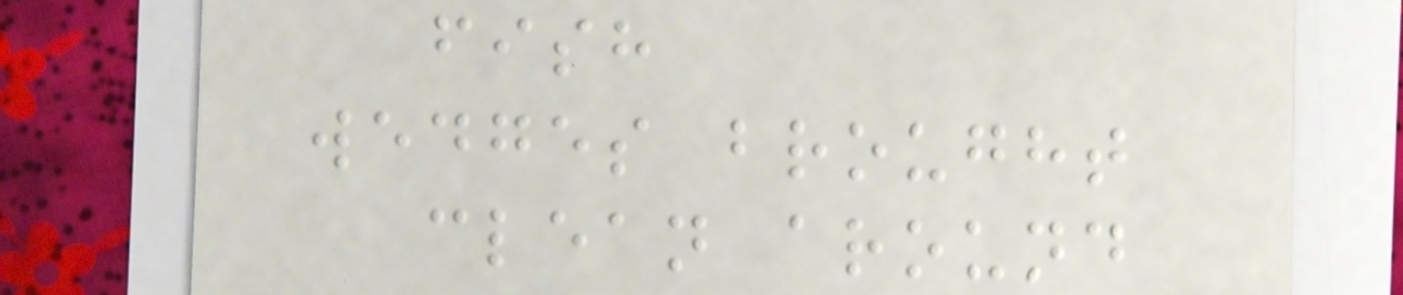fish
wedges brought
clean around
